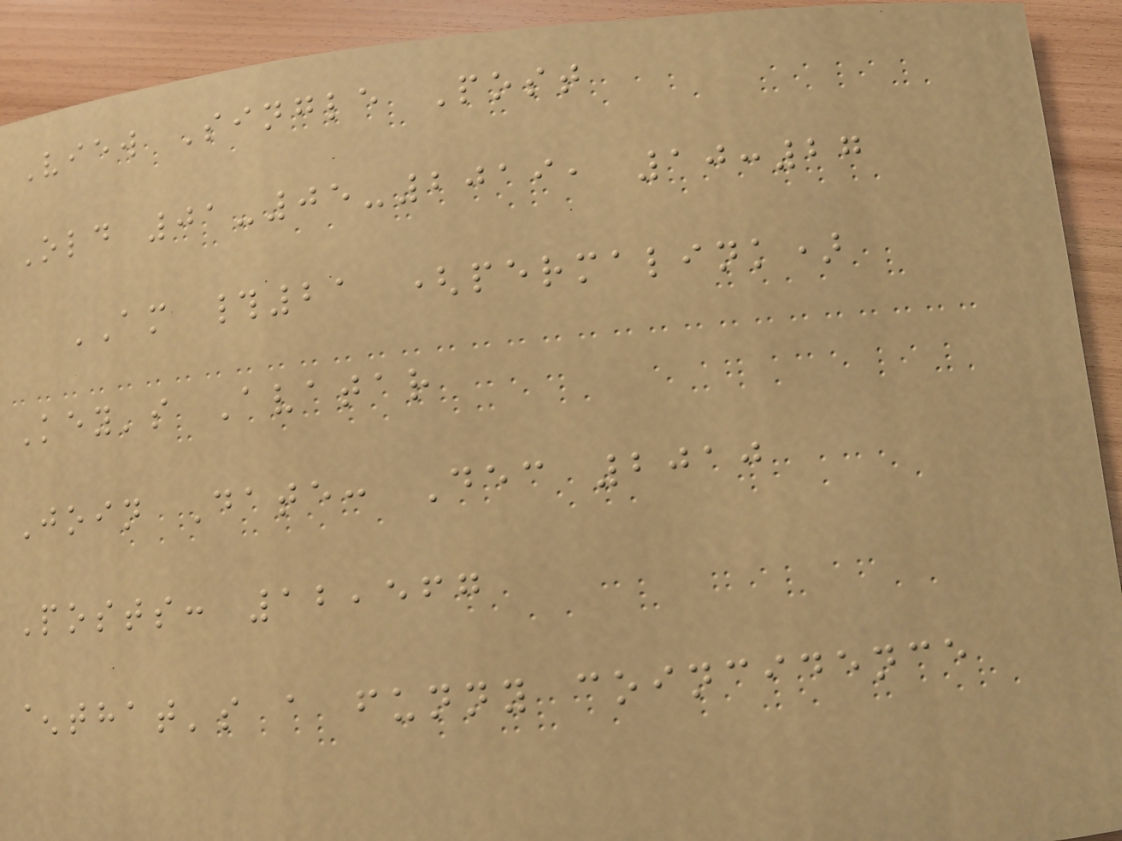View Single Post
Old 01-05-2019, 10:27
AM #21 (permalink)
Key's Avatar
Join Date: Dec 2010
Posts: 12,567
^that's a funny coincidence
